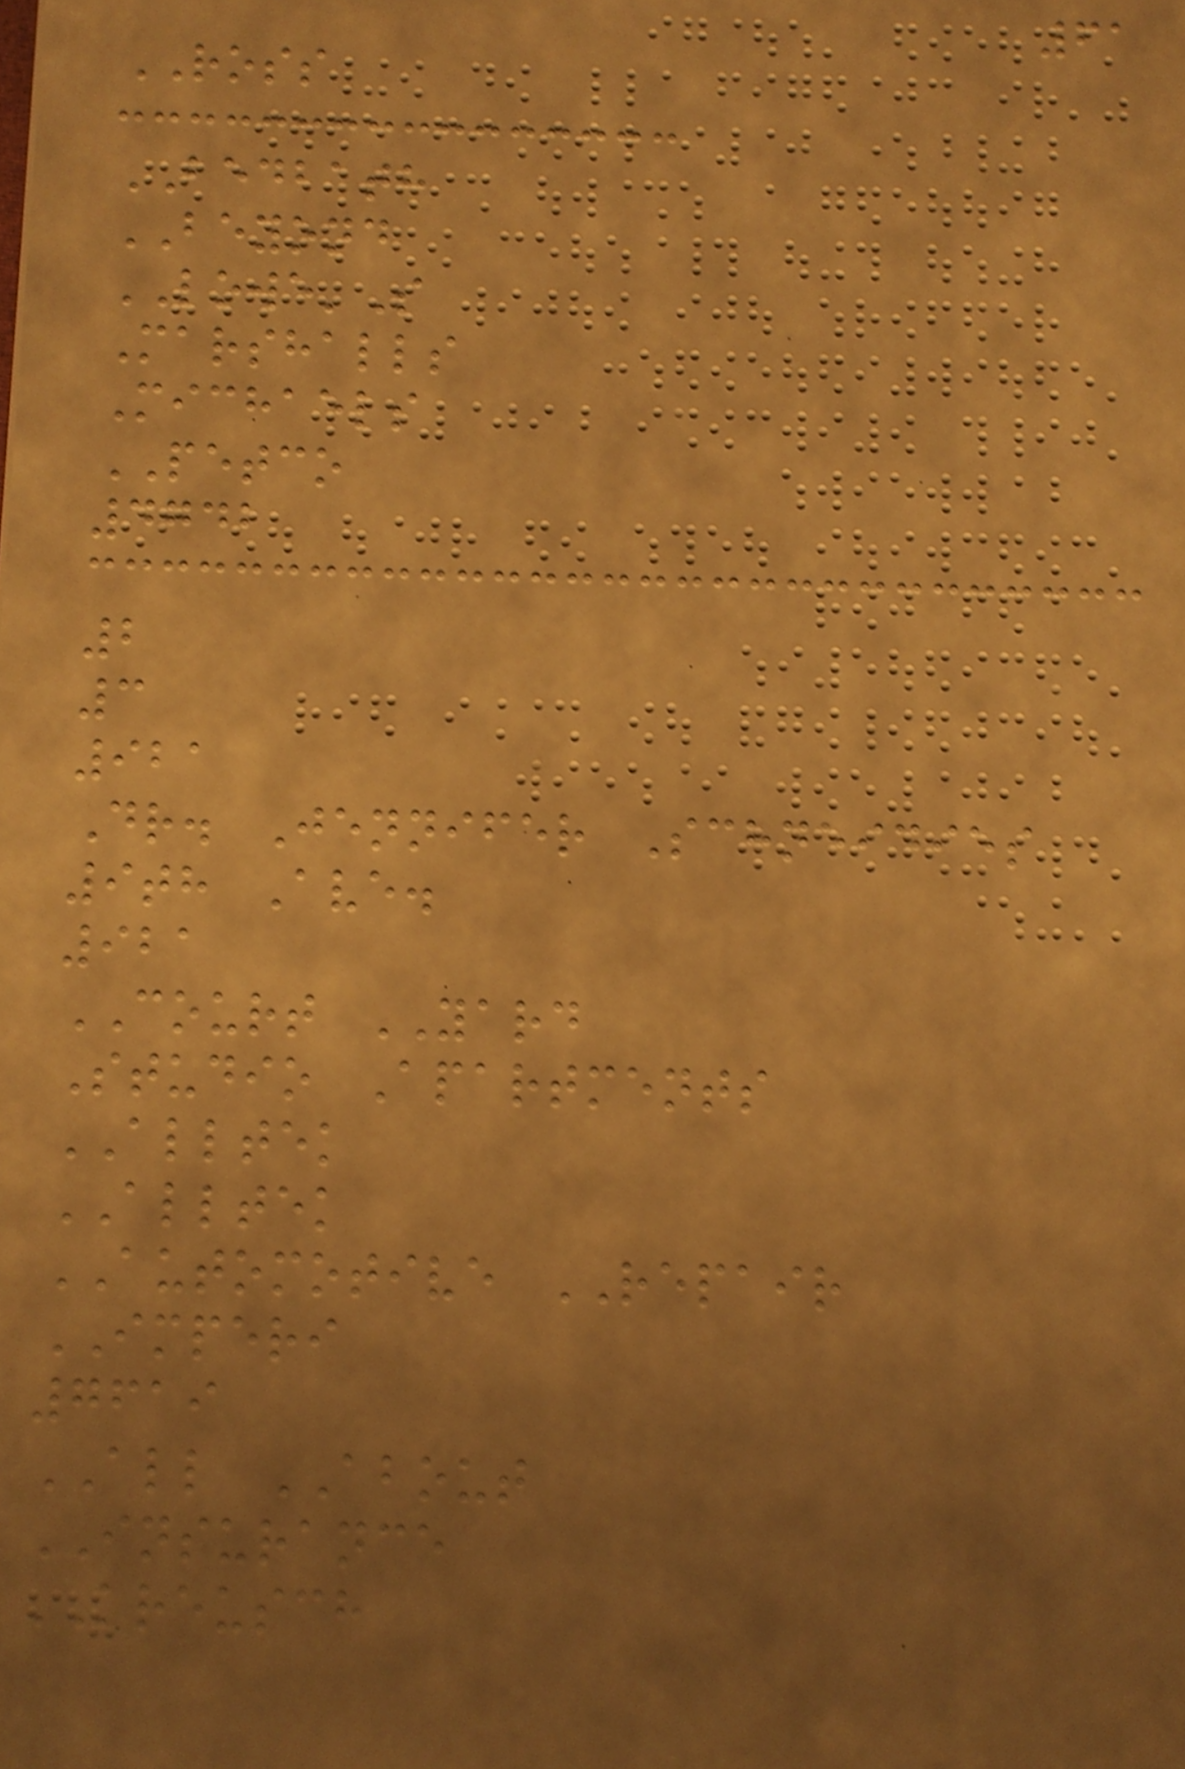61
ROSS
BEDBATH
BEYOND
LOWE'S
Marshalls
Michaels
PETCO
4742
2
3
921
Dr. Jennifer Schneidies
9th Ave.
921
COURT YARD
Studio Apartments
ALLTEK
ALLTEK
AUTOMOTIVE REPAIR
IMPERI
7619
ALL ABOUT
INSURANCE
KREUSCH
